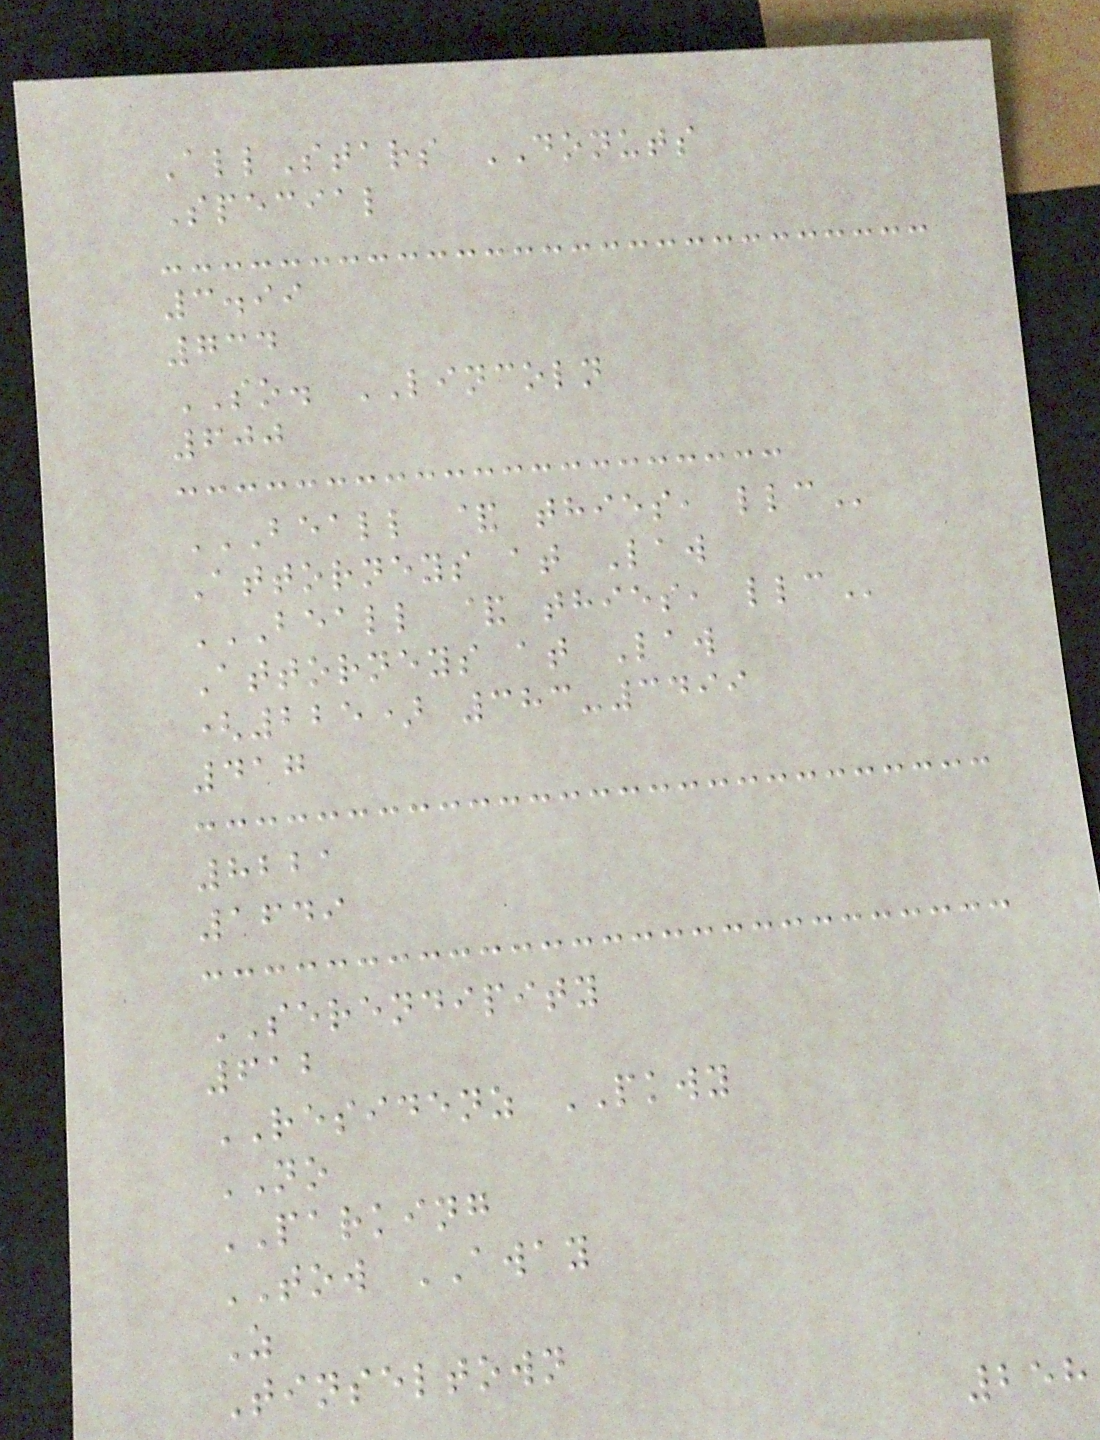AllStars DONUTS
Special
3.99
734
SO. LINCOLN
600
BEALL & THIES, LLC
Attorneys at Law
BEALL & THIES, LLC
Attorneys at Law
(225) 383-3499
417
8221
1649
SERENDIPITY
612
RESIDENZ PKWY
NO
PARKING
TOW AWAY
Z
Tinseltown
258
